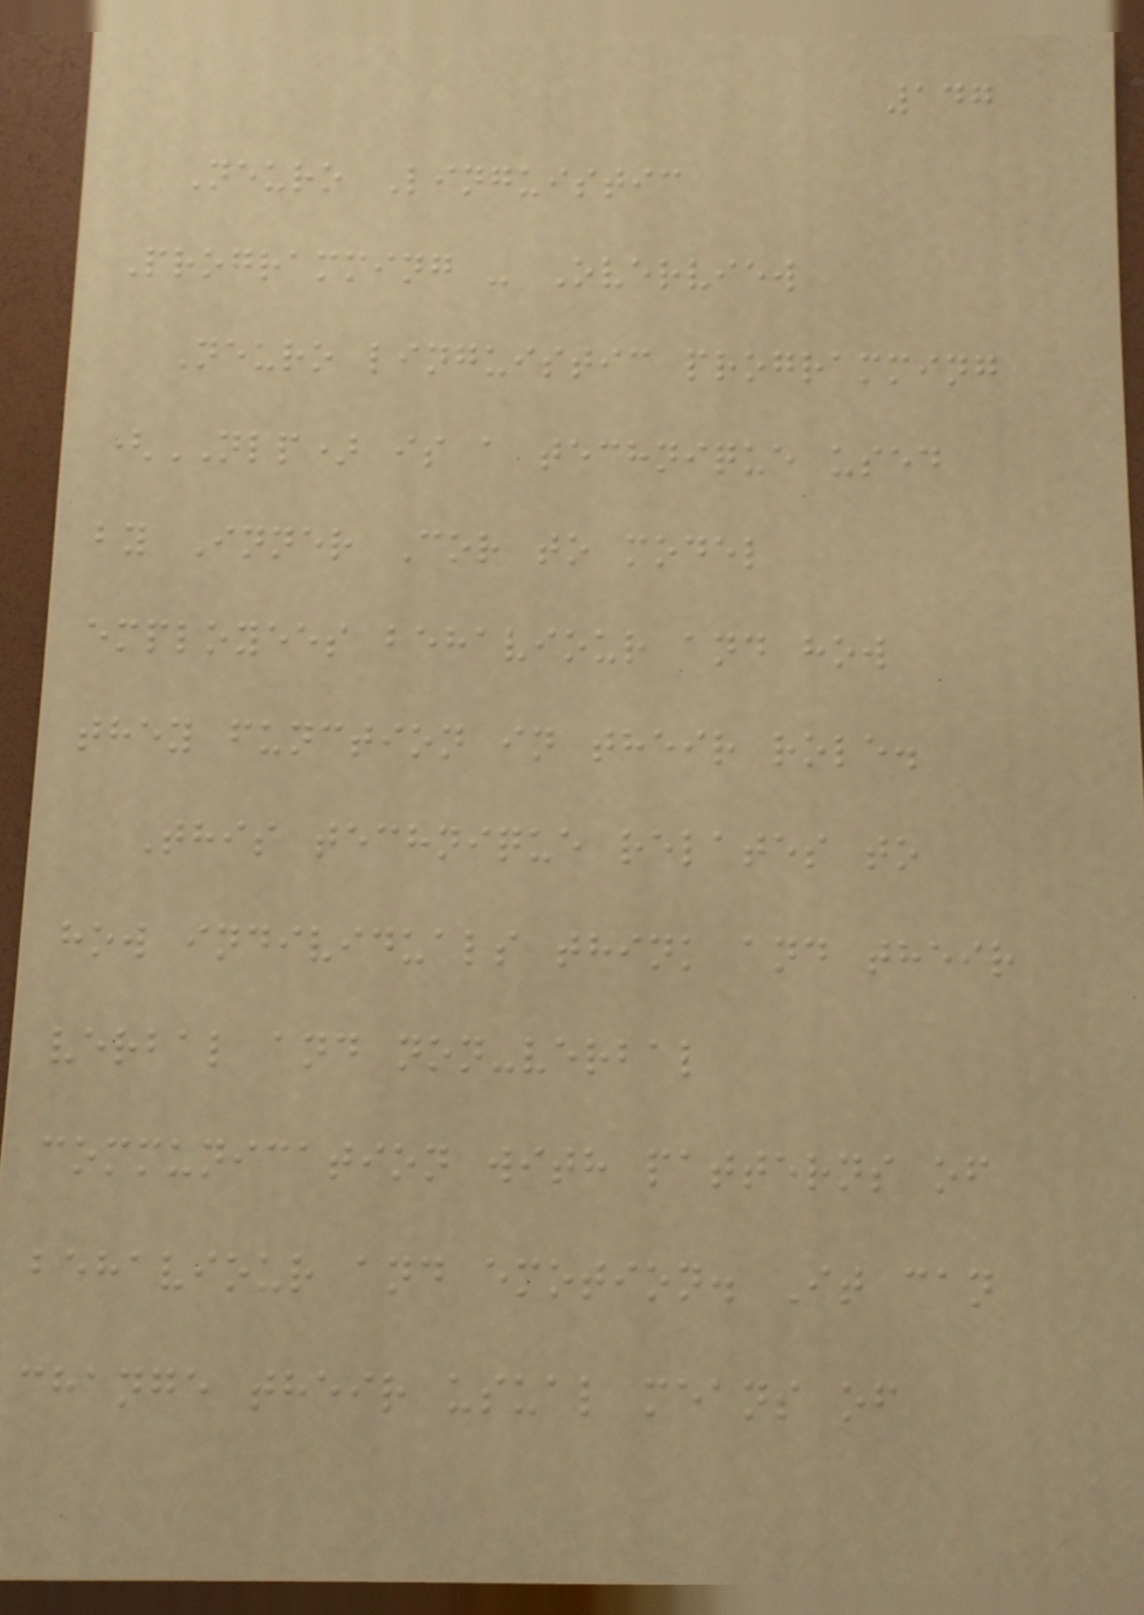147
Neuro Linguistic
Programming - Overview
Neuro linguistic programming
(NLP) is a technique used
by Inner Cor to model
employees behaviour and how
they function in their role.
This technique relates to
how individuals think and their
verbal and non-verbal
communication with patterns of
behaviour and emotion. It can
change their usual means of
